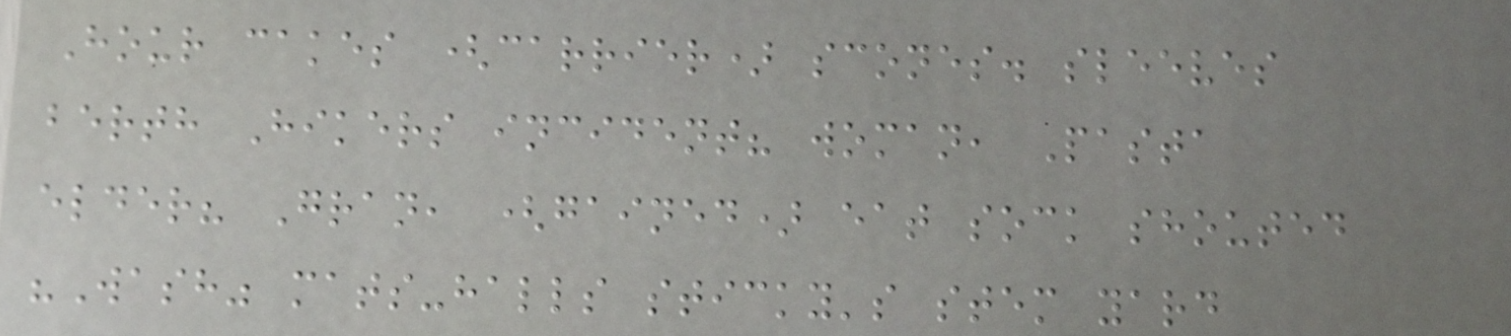Hour cakes (carrier) scones. sleeves
berth Hikers incident? woman, Pasta
elder? Gran, (gained) eat sock shouted
"Wash" mats-halls sticky's stem yard
